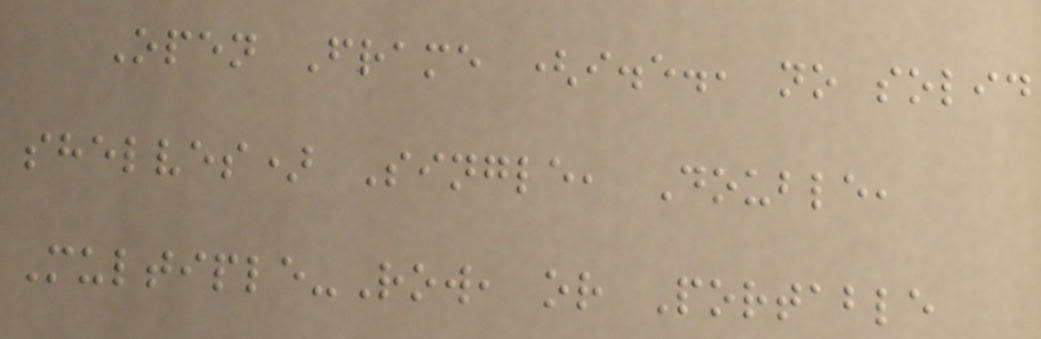Open Frame (i.e., no solid
shelves) Single, Double,
Multiple-Row, or Portable
